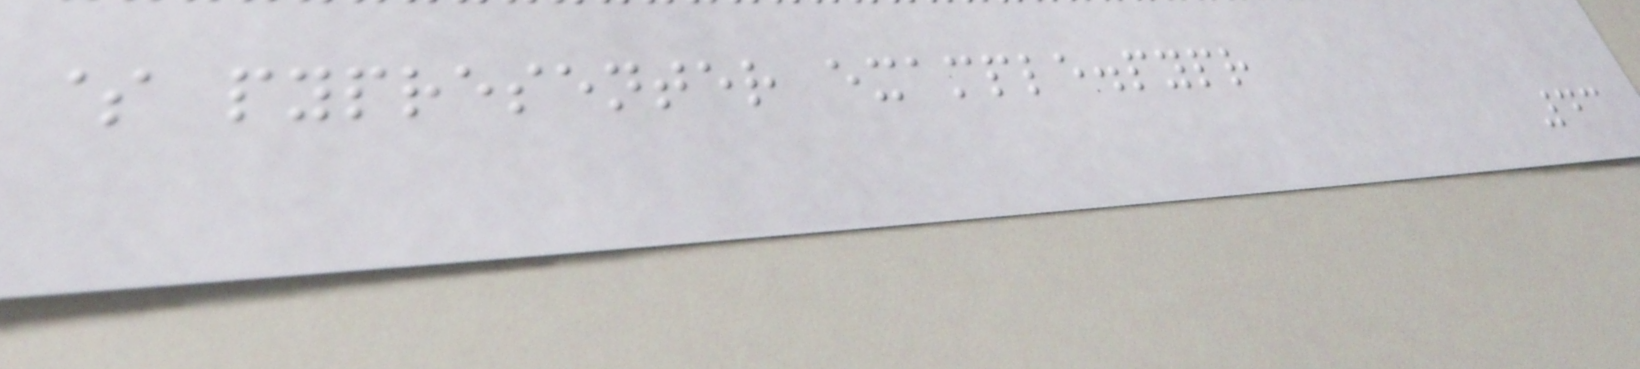$ pypresenter example.pypr
43
